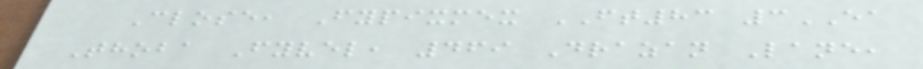Close, Fypixmex FT83 3EA
Thoba Fyvel, 469 Drazan Lane,
